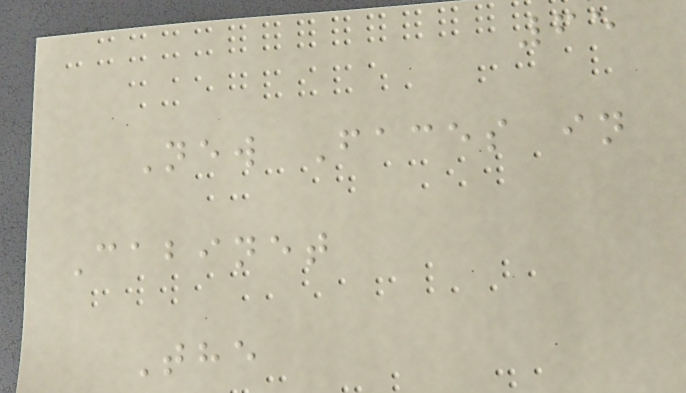65
New Faces in
Cabinet
The
